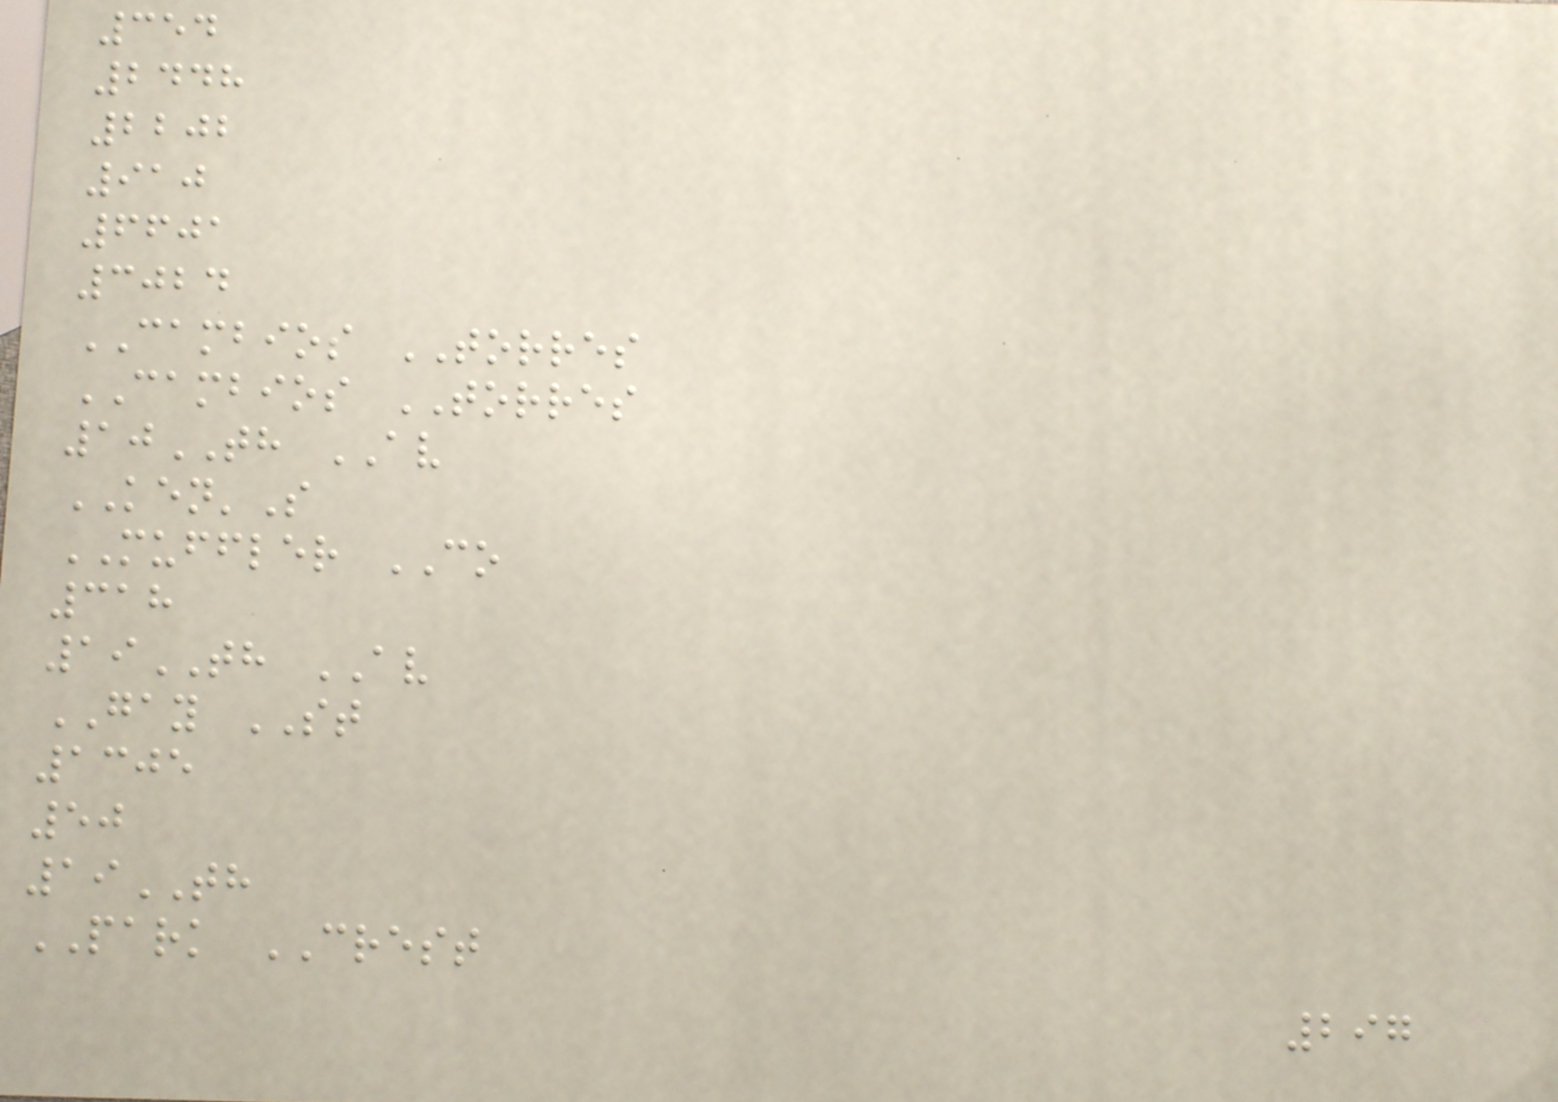354
2448
2202
910
6601
3024
CAMBIOS TORRES
CAMBIOS TORRES
10TH AV
KEN'S
MUFFLER CO
318
19TH AV
GAY ST
1305
50
19TH
PARK CREST
297
